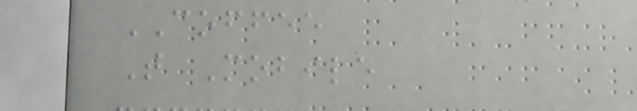COFFEE
T Mobile
